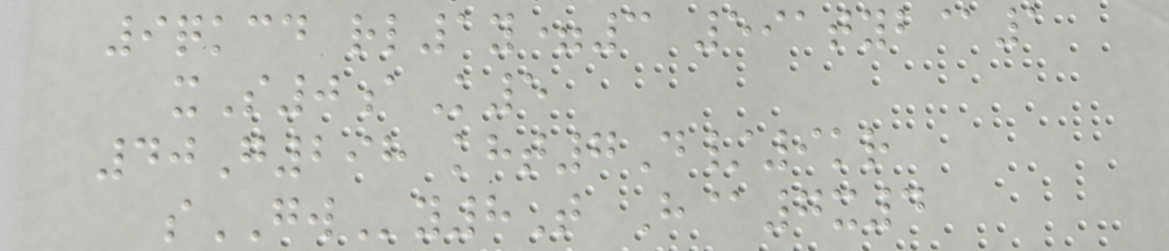9qkcd rl1y=3 591tyb@1
xS0aK5
40G298 kht7D/9kr
sGWy8T H@7x4
